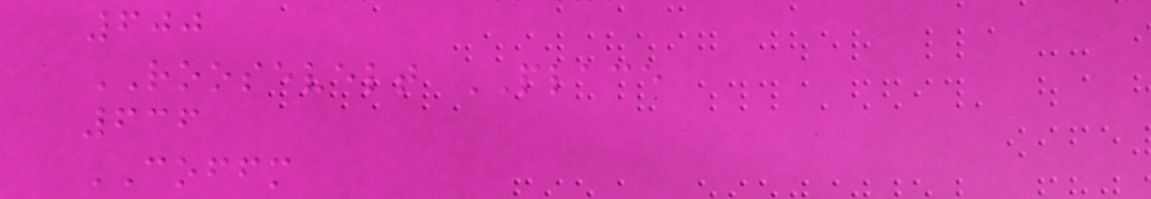600
ROOSEVELT PLACE
636
COFFM
